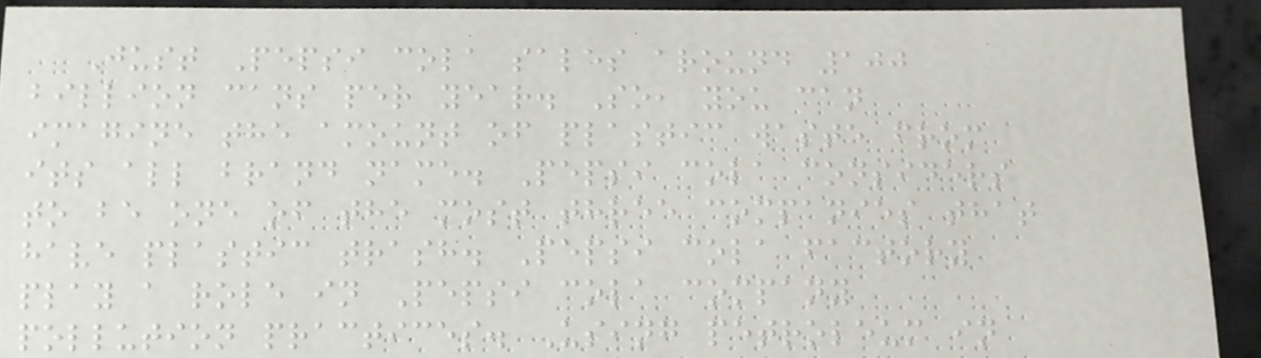Just Pepsi cola sales around 100
billion cans per year. So, you can
imagine the amount of plastic waste from
its all brand name. Pepsi cola considers
to be one of the most three companies that
have plastic trash. Pepsi cola factory
play a role in Pepsi cola company
pollution practices. Using petroleum in
